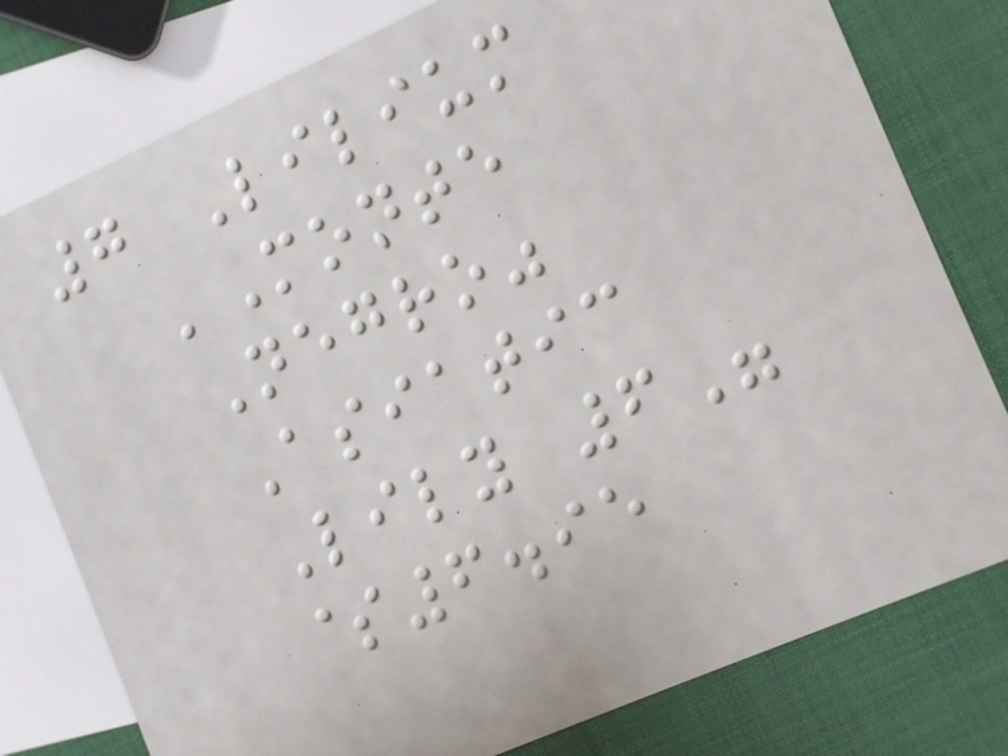7 Lilium
'Monte
Negro"
Asiatic
Lily 6"
$6.95
